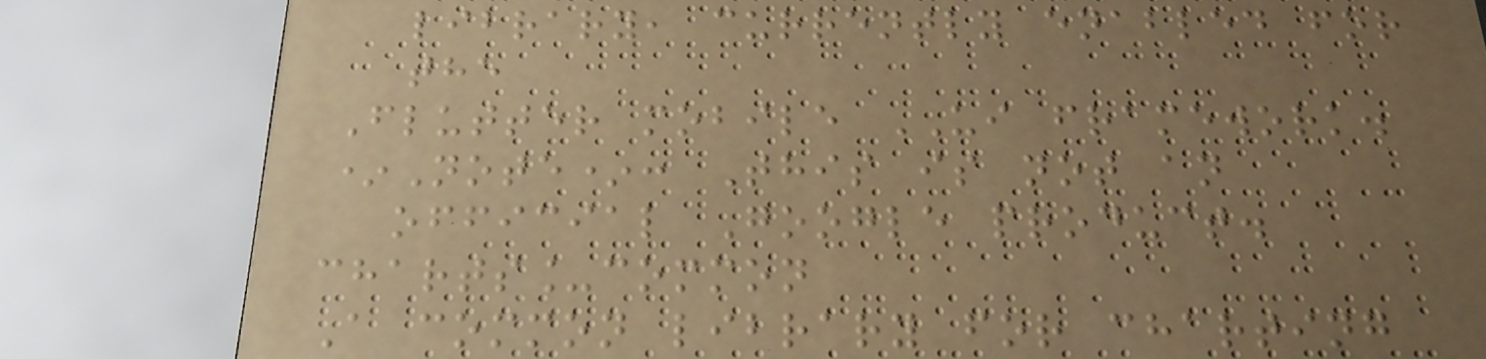library, currently enabled for
the
Flutter mobile UI framework.
*Note*: This is not an
official Google product.
charts_common
A common library for charting
